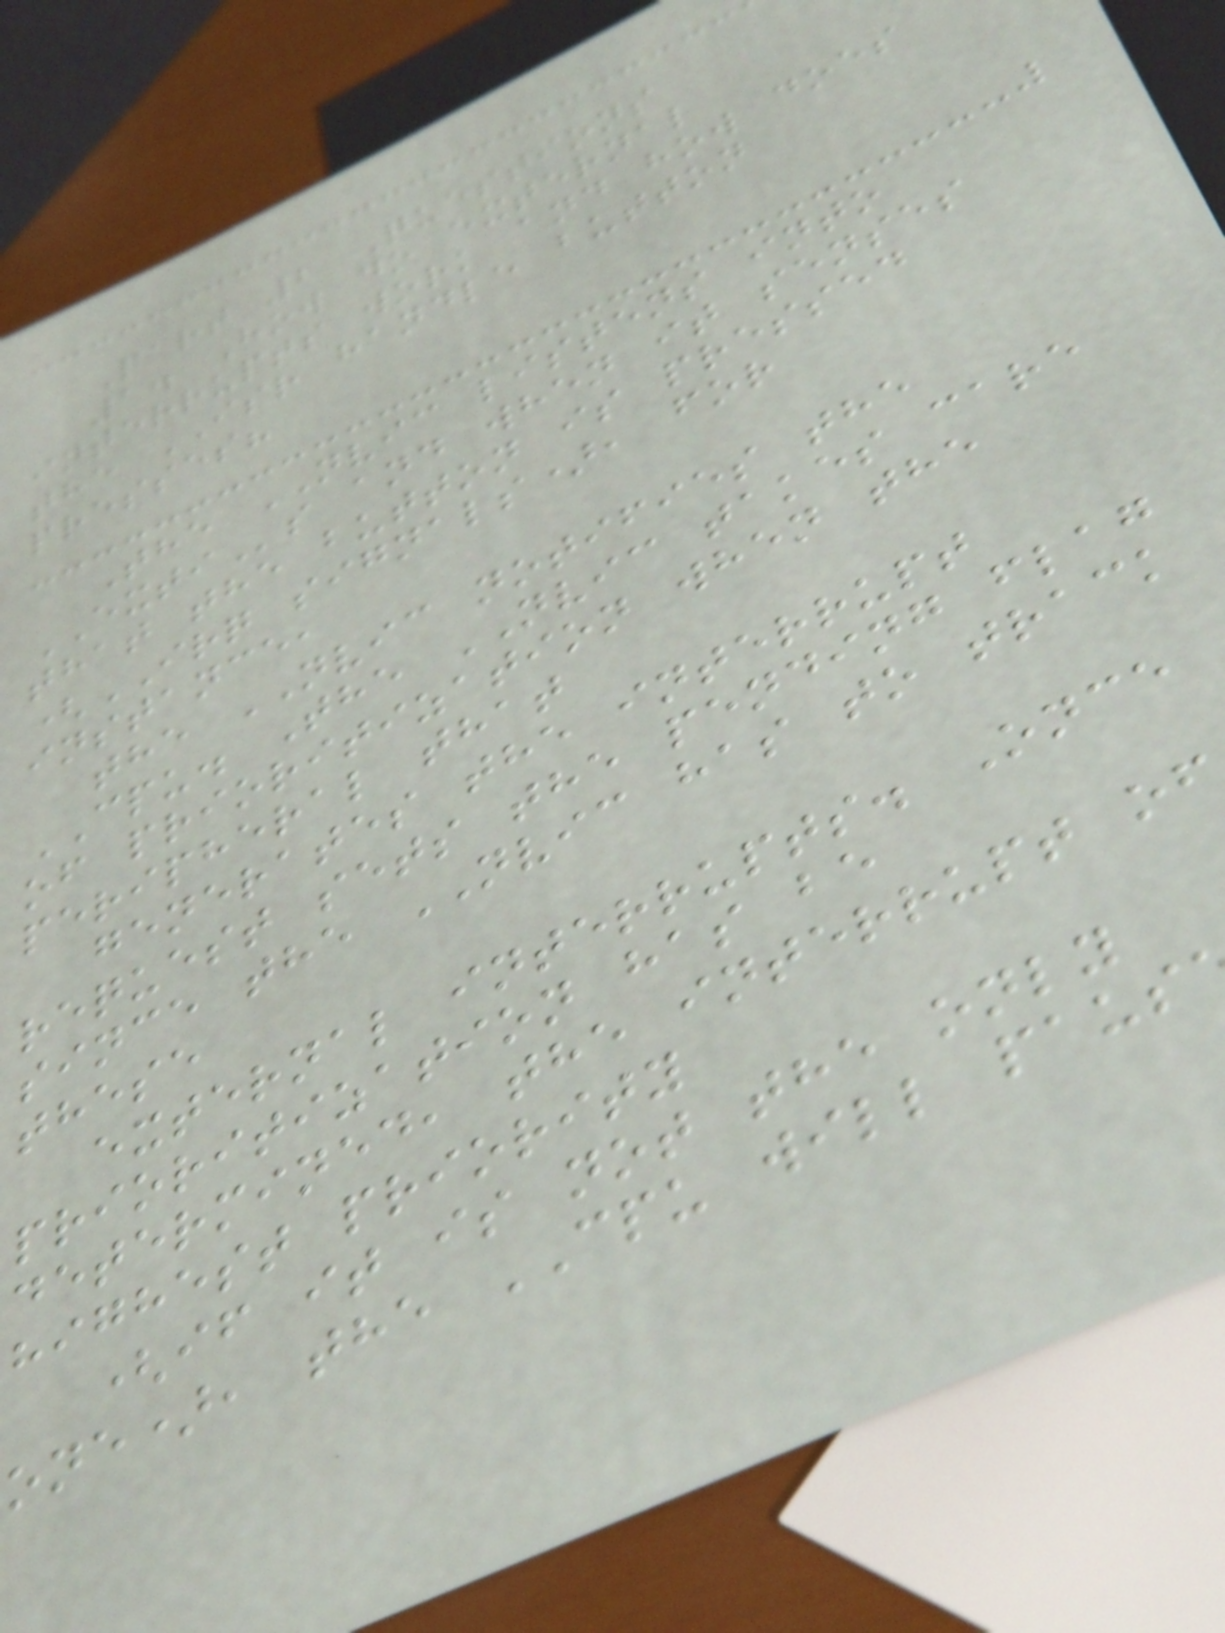Part 2 Questions
1. How do external
interrupts work and how does
the ISR handle button
presses?
The NVIC listens into
EXTIs and when it senses
that the button is pressed
(IRQ signals), for
instance,
the NVIC notifies the
CPU. The NVIC takes care
of prioritization when the
peripheral that
generates the interrupt
request sets the pending flag
since the NVIC has to track
these
external interrupts. Once
prioritization has be
determined, the interrupt of
highest priority
(if it is not the only
one), the CPU will paus
